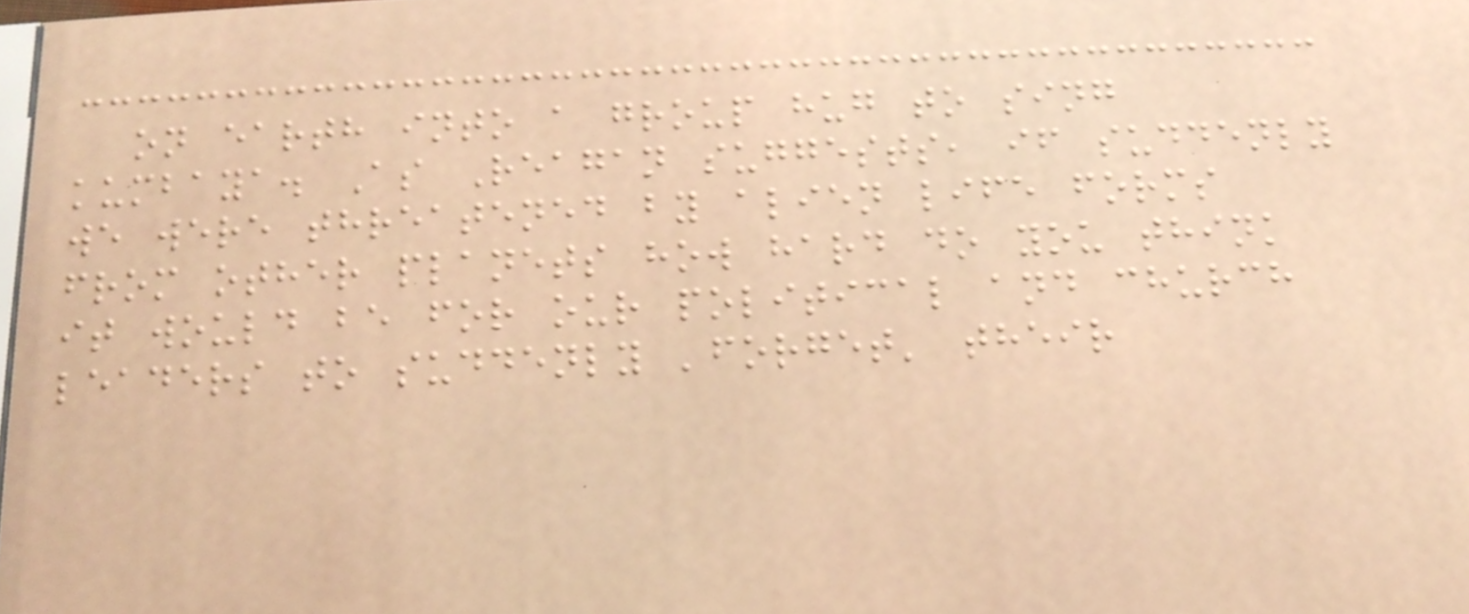on earth into a group hug to sing
kumbaya. As Reagan suggests, if suddenly
we were threatened by alien life forms
from other planets how hard do you think
it would be for our political and church
leaders to suddenly 'forget' their
